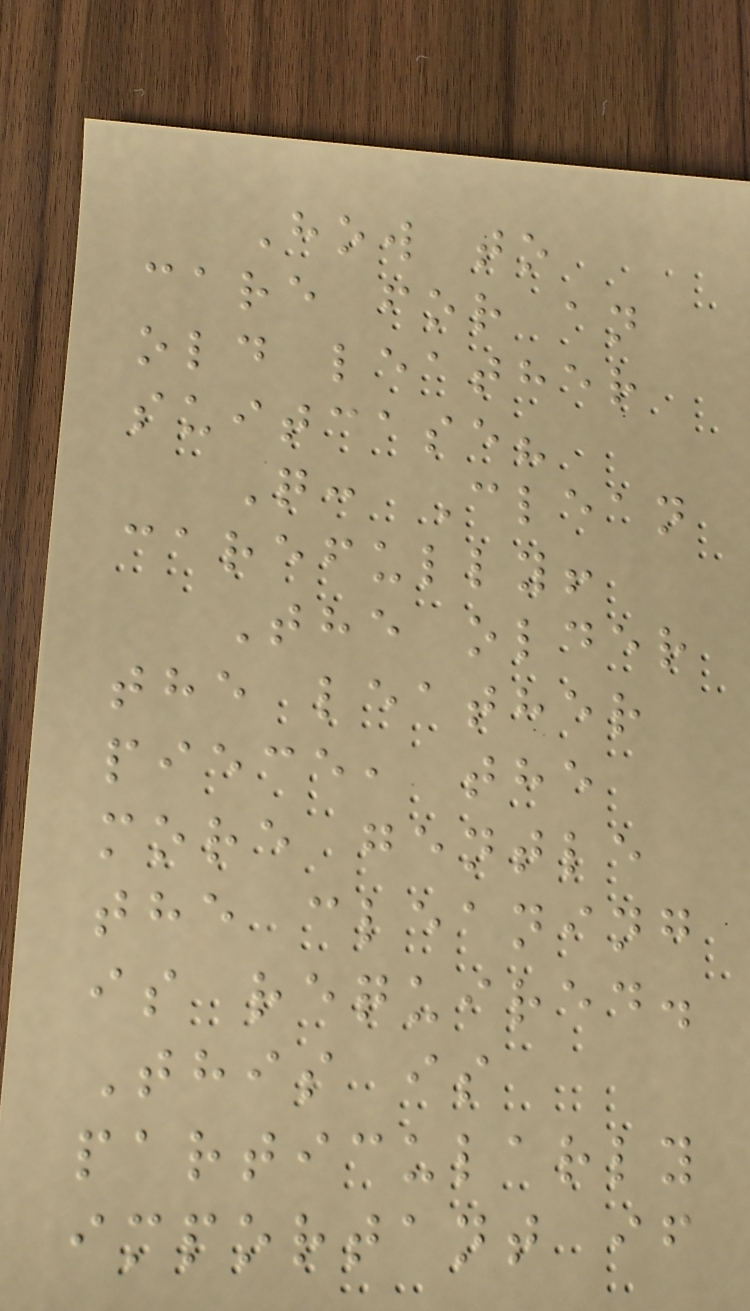How to
care for an
old leather
suitcase?
Q: Clean
carefully!
The older
the leather
piece, the
more gentle
the cleaning
is required.
This is
particularly
important if
